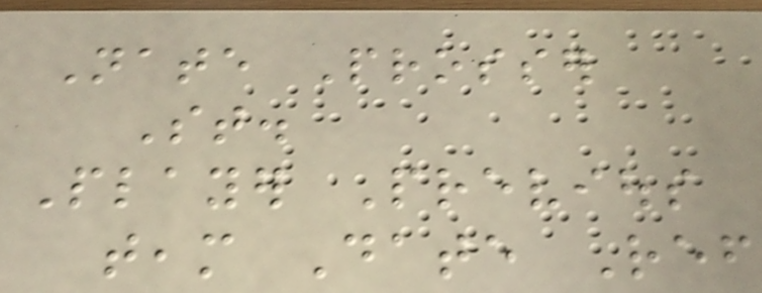Nate Prosser
St.
Player Previous
team Date Ref
